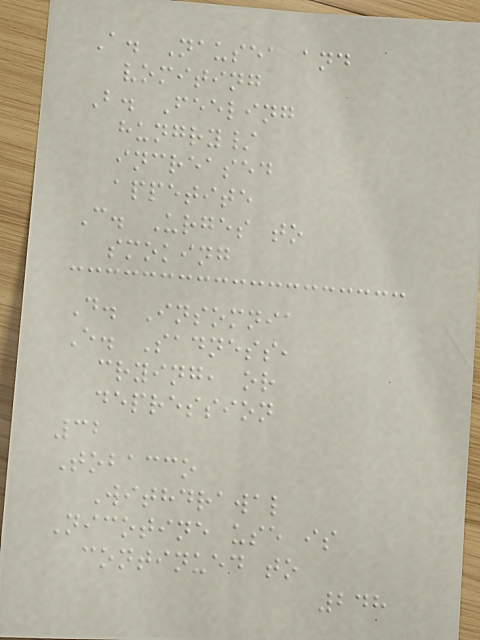A. Nausea and
vomiting
B. Feeling
hungry/
increased
appetite
C. Urges to
smoking
D. Insomnia
E. Sadness,
crying, or
depression
32
Tobacco
Withdrawal
Nicotine use is
continued to
248
